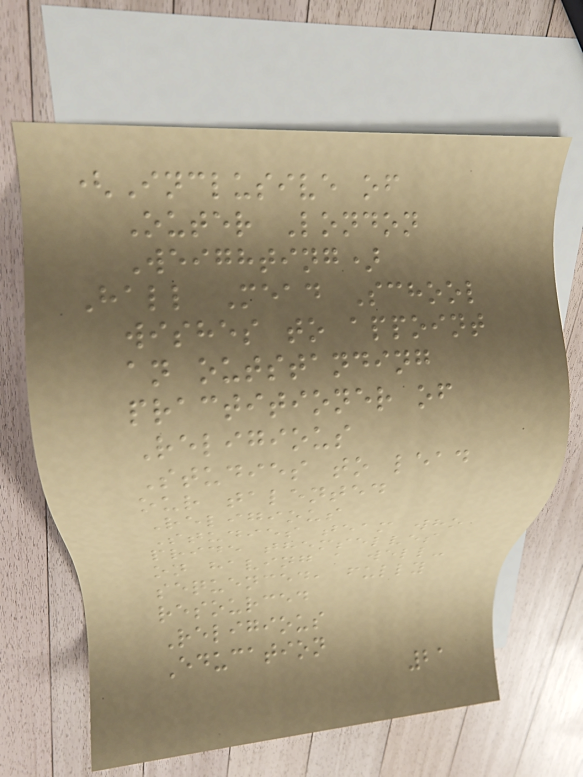(Inclusive of
Outer London
Weighting)
Hall Mead School
wishes to appoint
an outstanding
practitioner of
Religious
Studies to lead
our talented
Religious
Studies team who
pride themselves
on having a well-
sequenced, fully
resourced
Religious
Education
21
